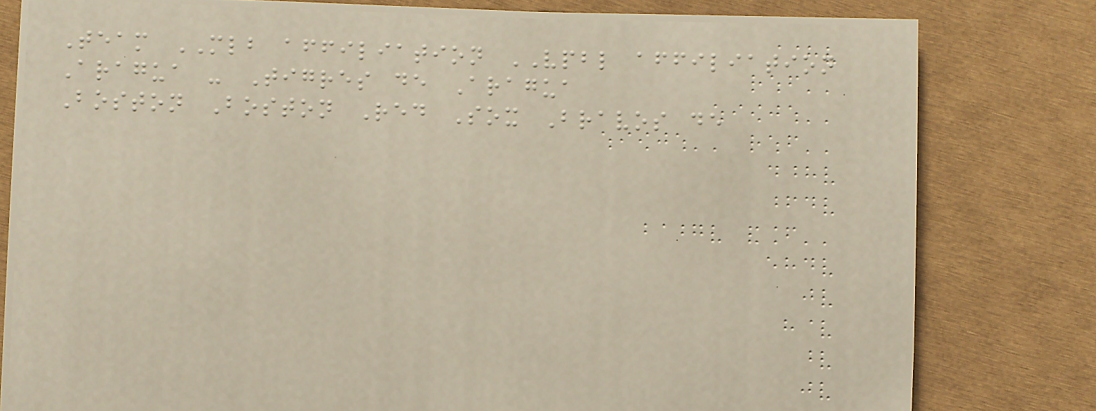Team MLB affiliation VPBL affiliation
Aragua - Tigres de Aragua
Boston Boston Red Sox Bravos de
